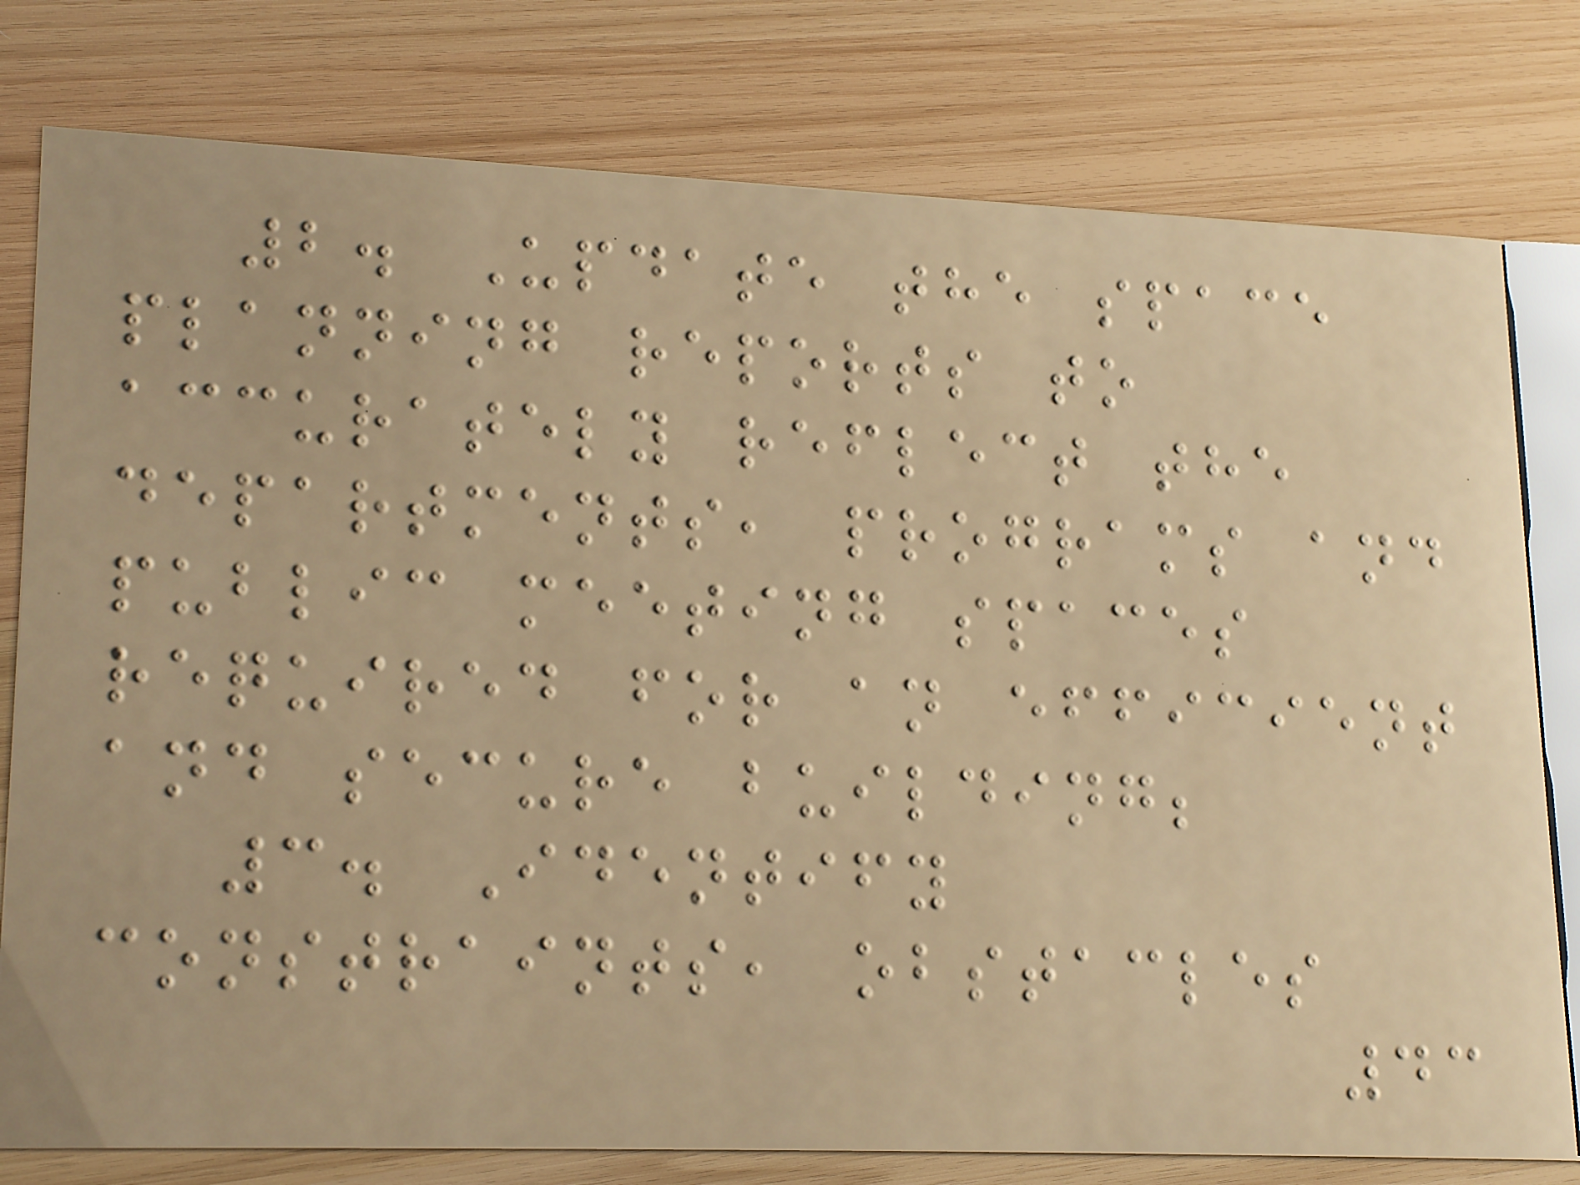2. Update the space
planning reports to
accurately reflect the
departments, programs and
public meeting spaces
required for an efficient
and secure building;
3. Identify
constraints, obstacles
43
